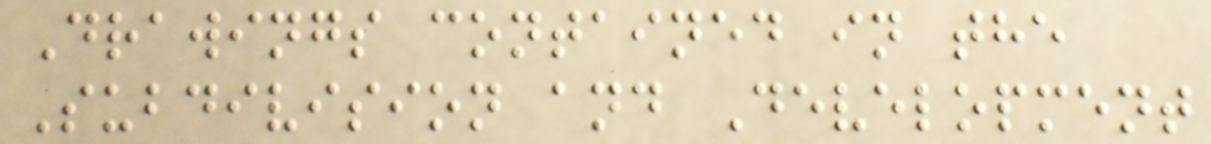Drawings contained in the
Subdivision and Development
